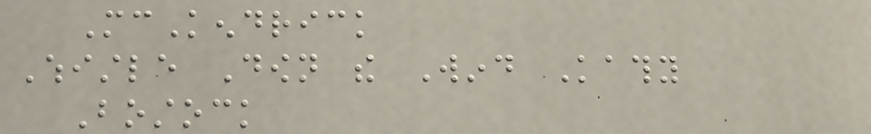McKendrick
Whistle Down the Wind Kathy
Bostock
